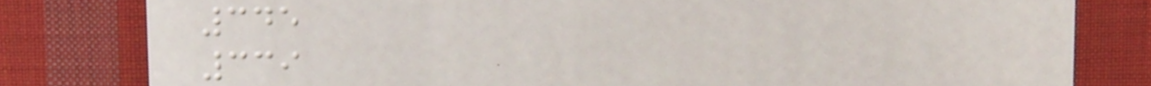345
339
